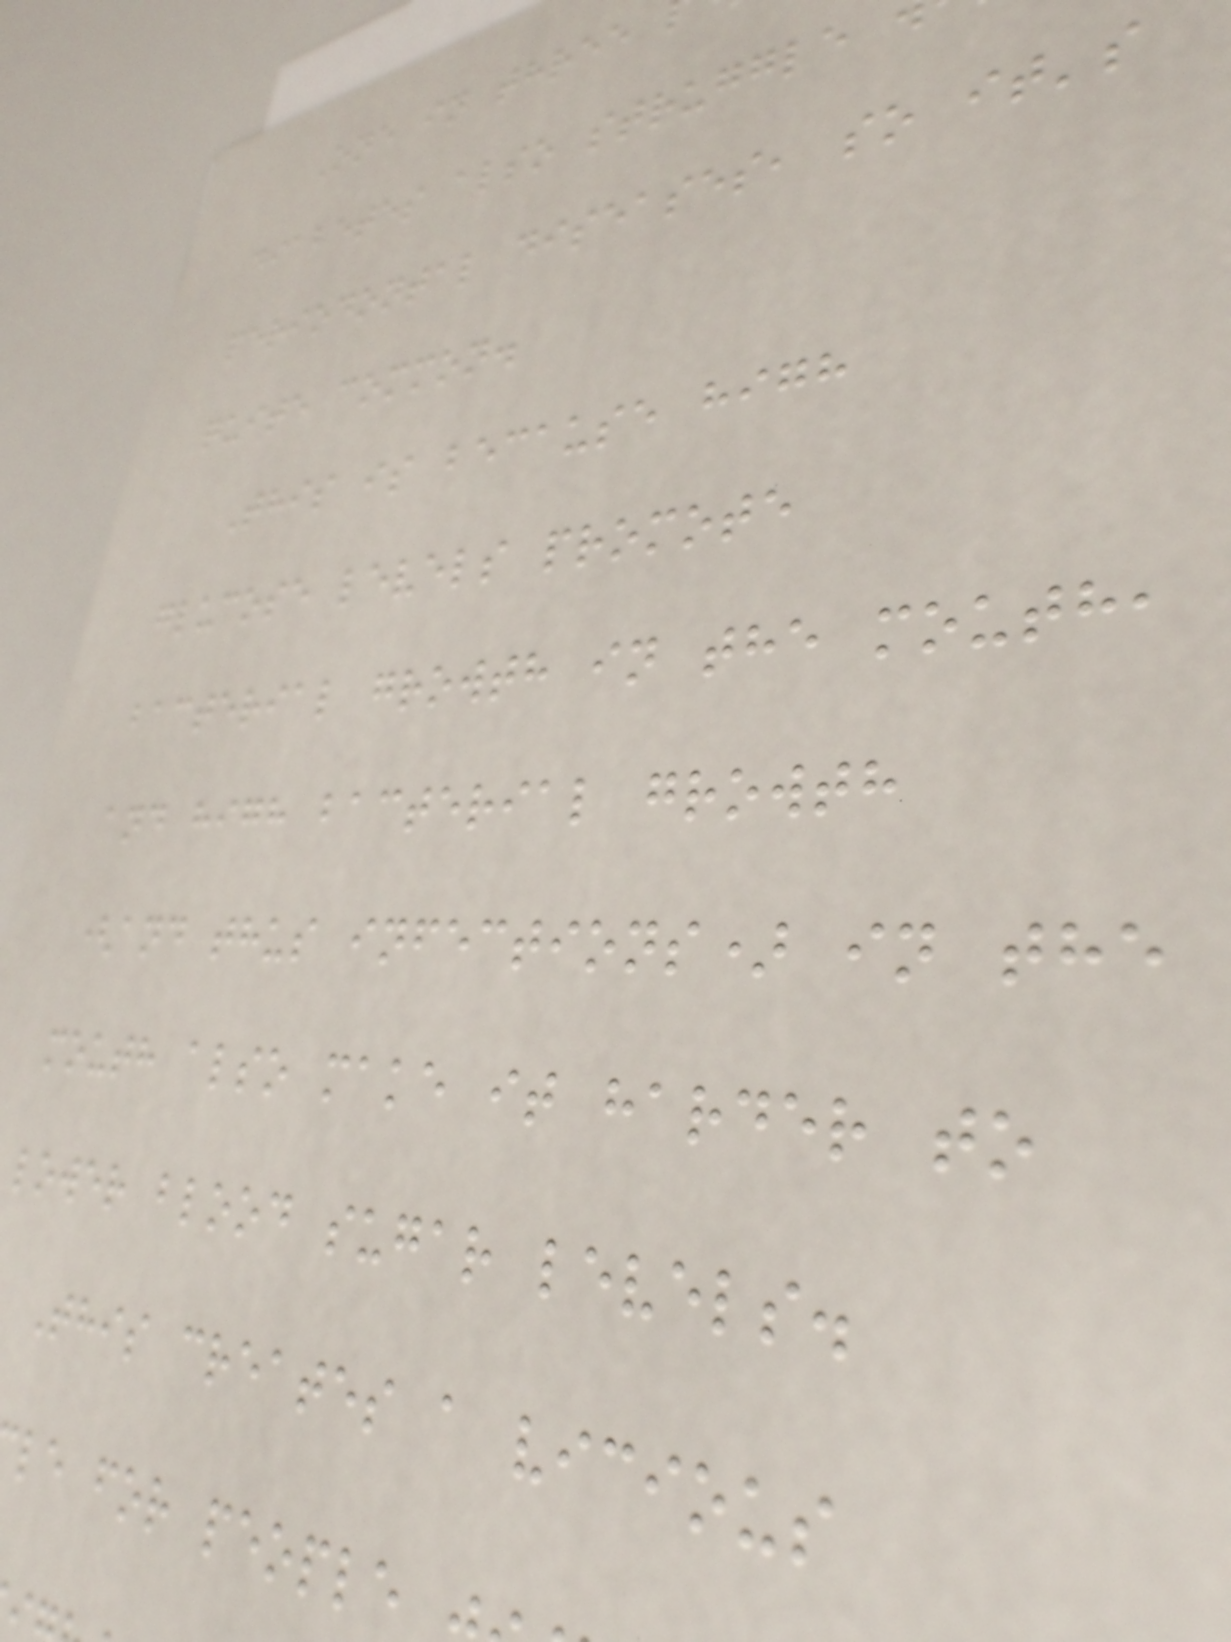One in three
diabetes also struggle
periodontal diseases, so it's
quite common.
This is because high
glucose levels promote
bacterial growth in the mouth,
and high bacterial growth
(and thus infections) in the
mouth also make it harder to
lower blood sugar levels.
This creates a vicious
le for people
